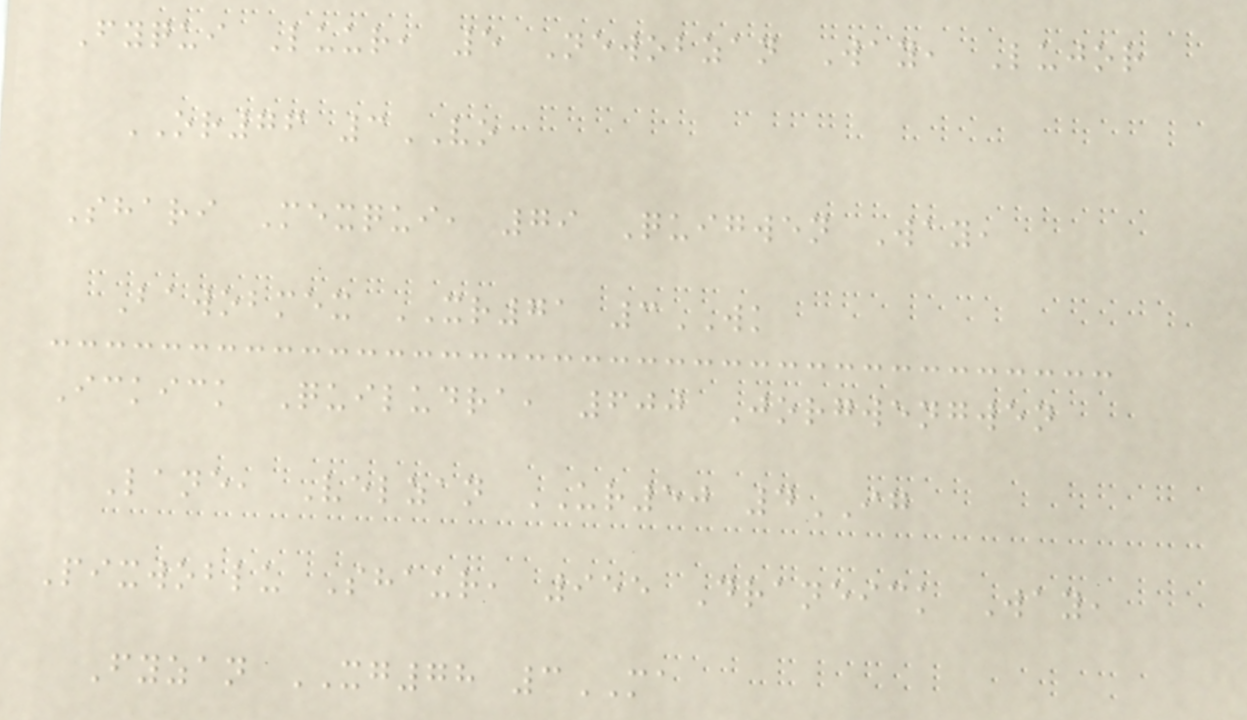Fyqui Luur, 5 Newobzan Way, Lujor
OR76 3VO
Shari Mexqui, 79 Quigwen Way,
Bawobmex XR71 3WK
Ickick Quiludra, 600 Jorgwengwen
Lane, Velzan UR50 4IG
Pixwoblu Shaur, 955 Draneick Way,
Fyzan XG78 3MA
